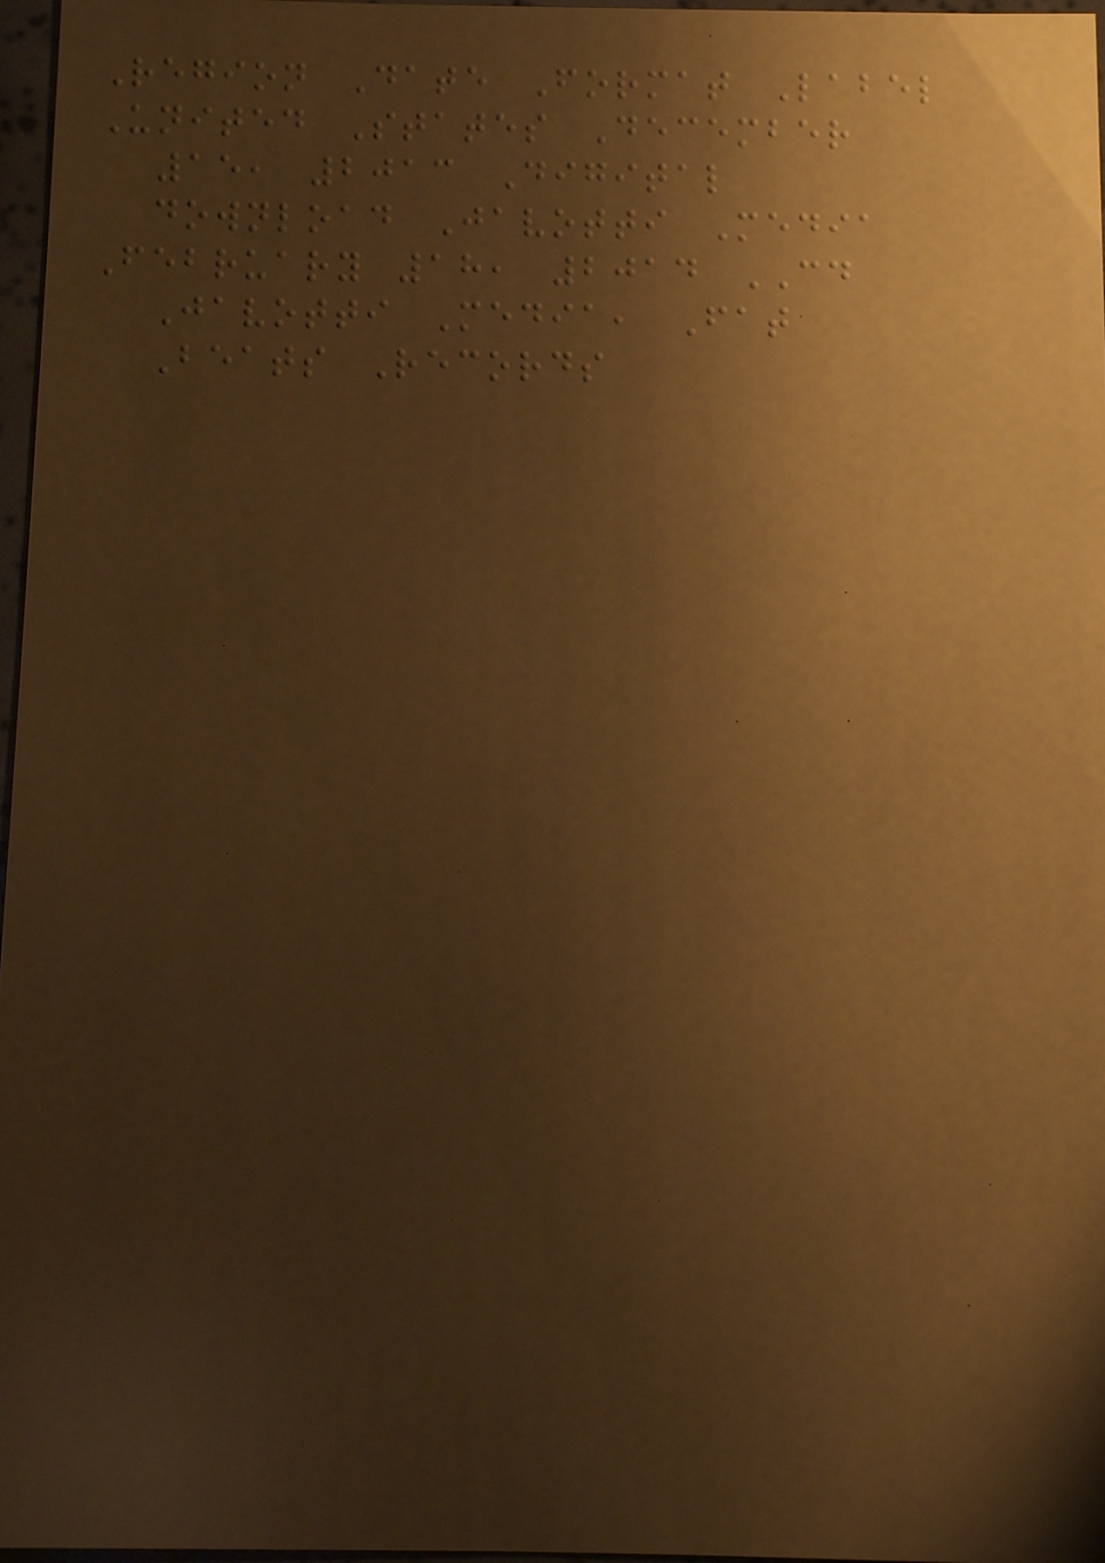Region Date Format Label
United States December
15, 2013 Digital
download Javotti Media
February 18, 2014 CD
Javotti Media, Fat
Beats Records
